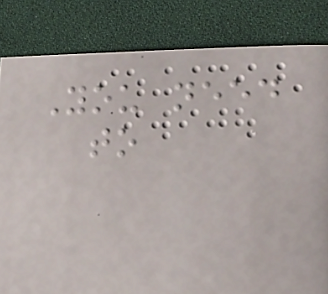You need
to
